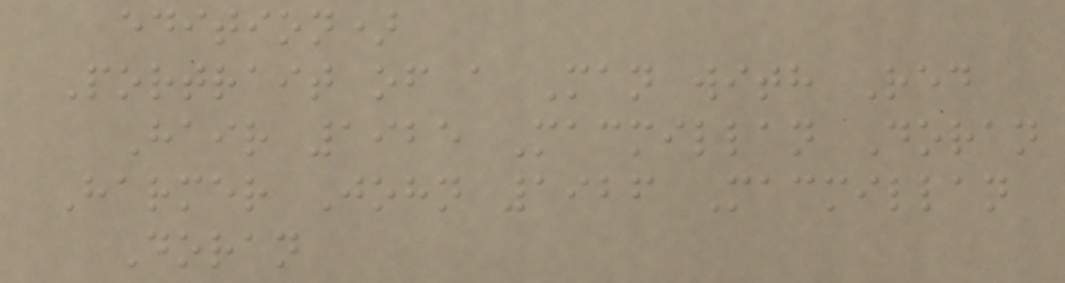edition)
Portrait of a Man with Red
Hair 1925 Macmillan Doran
Harmer John 1926 Macmillan
Doran
